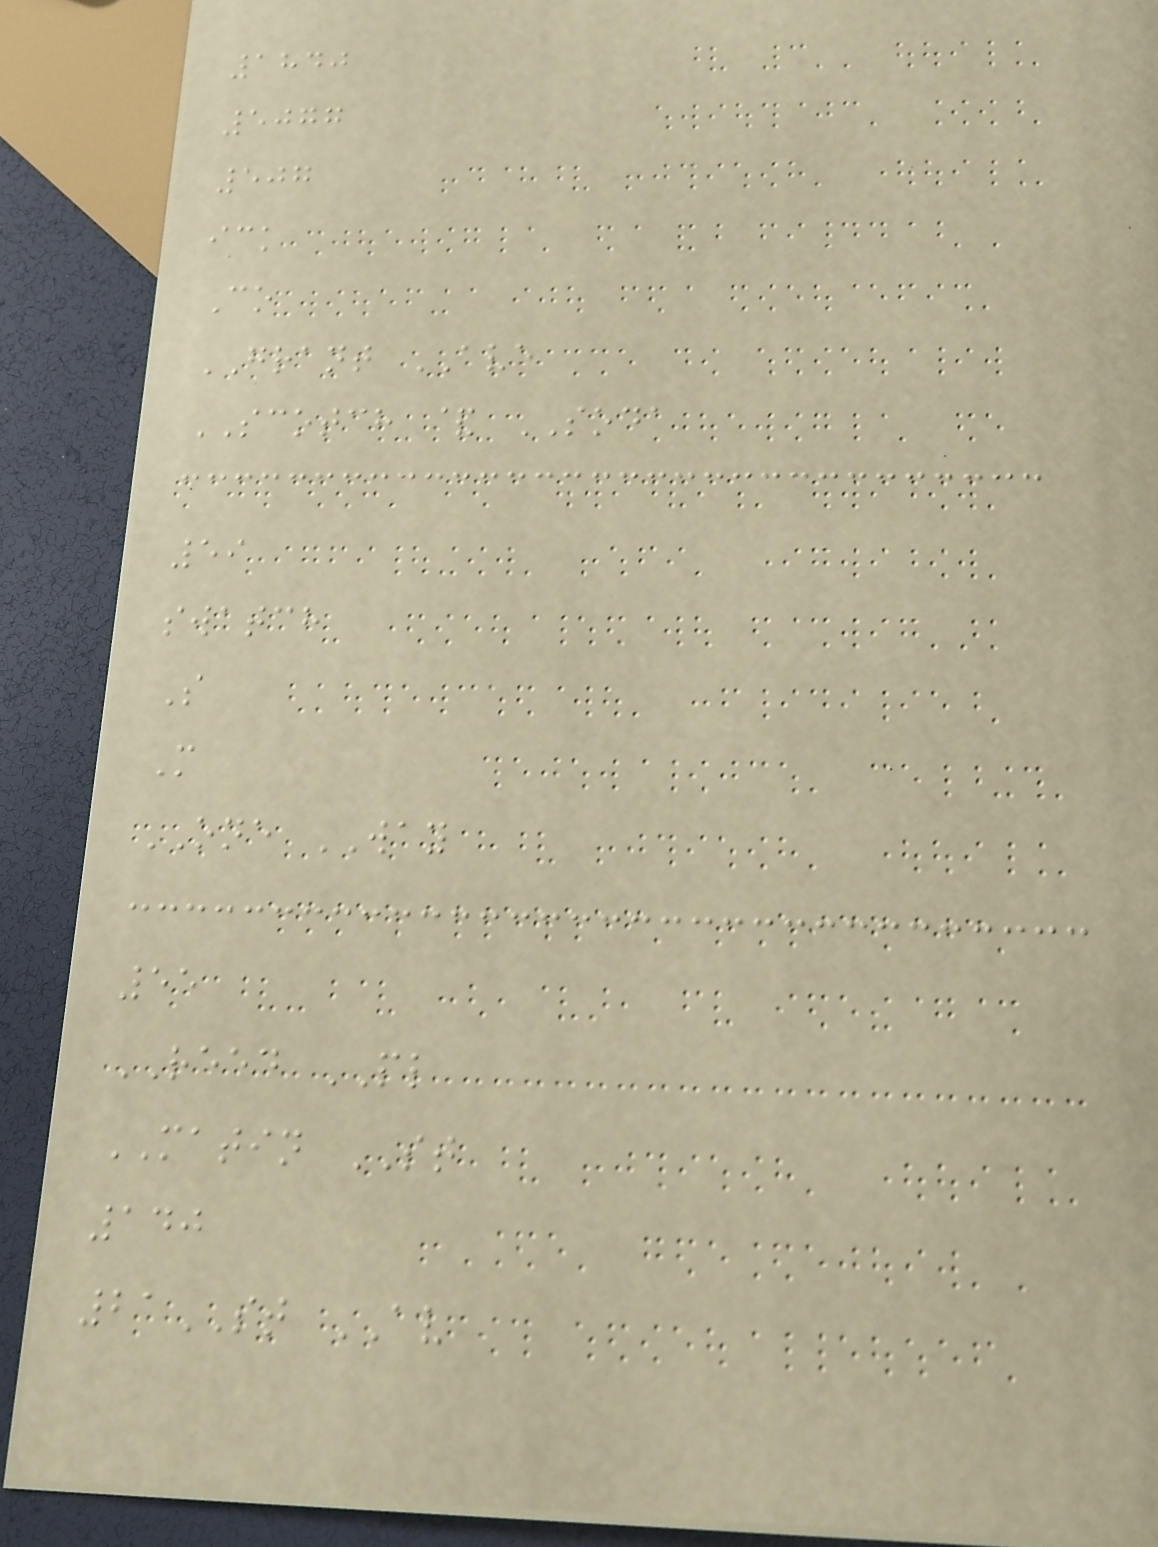1840
5077
507
ick
Co
GRANT AVE
SCOTCH & SODA
59
swatch
S
M
ONE WAY
55
REED PL
MATIN ST
140
21ST AV
